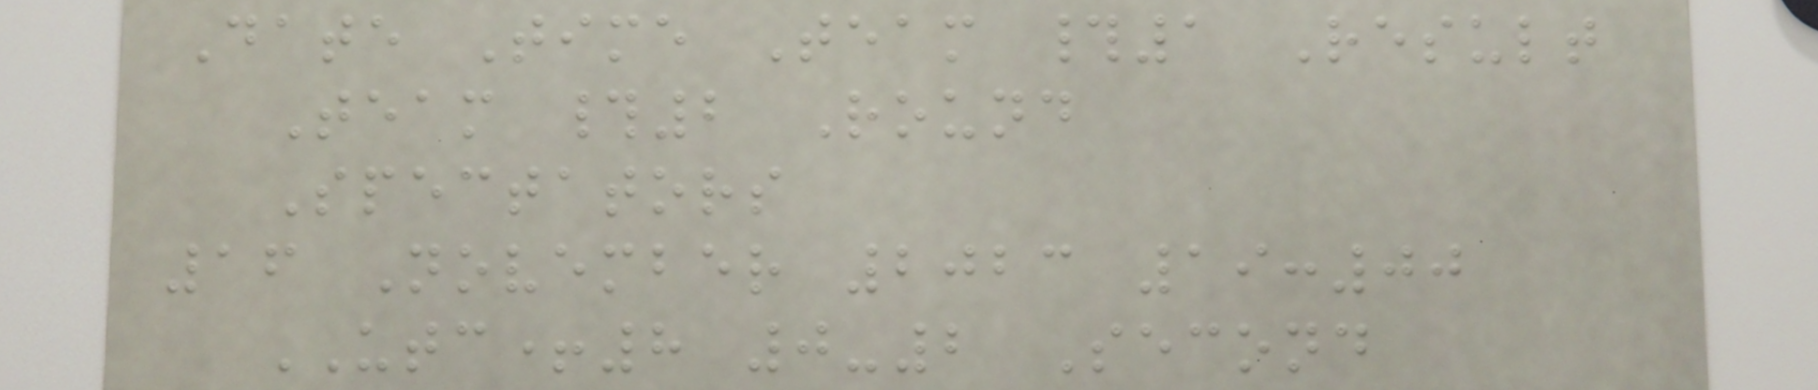Date Time Team #1 Result
Team #2 Round
Spectators
16 November 2023 19:00
UTC+8 0-2 Second
